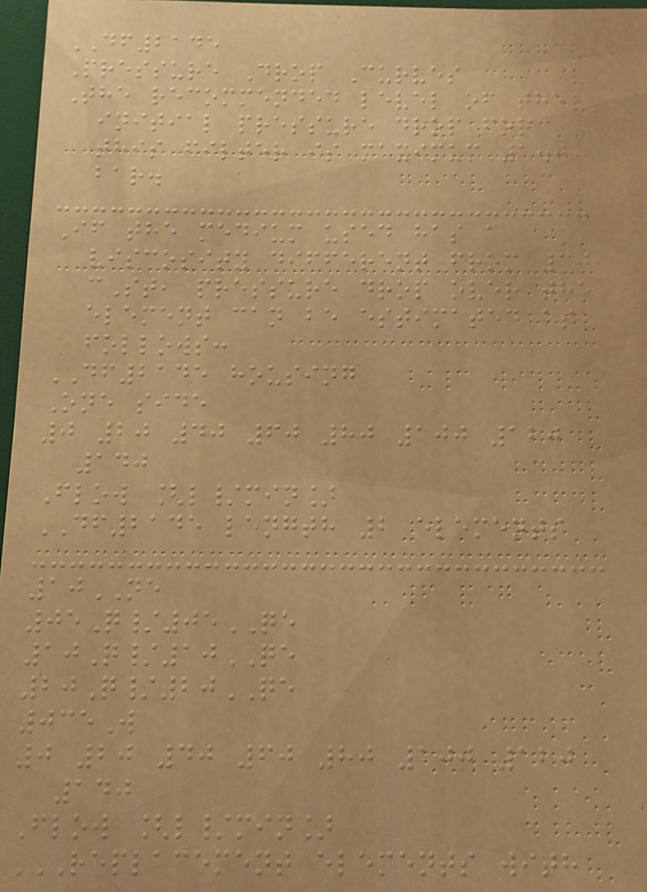DF2145
Pressure Drop Curves
The recommended level of the
initial pressure drop for
this filter is maximum 1.0
bar.
If the medium used has a
viscosity different from 30
cSt, pressure drop over the
element can be estimated as
follows:
DF2145 housing
One side
0 20 40 60 80 100 120
140
Flow [l/min]
DF2145 length 2 elements
10NE
05Q/05QE
10Q/10QE
20Q/20QE
035W
0 20 40 60 80 100 120
140
Flow [l/min]
REPLACEMENT ELEMENTS WITH
